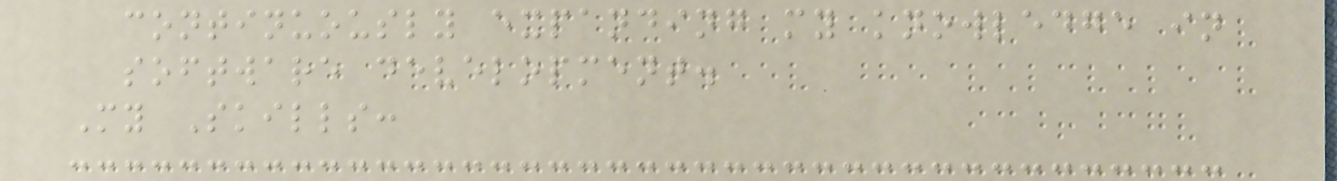continuously expanding my knowledge in
software development.
My Skills:
